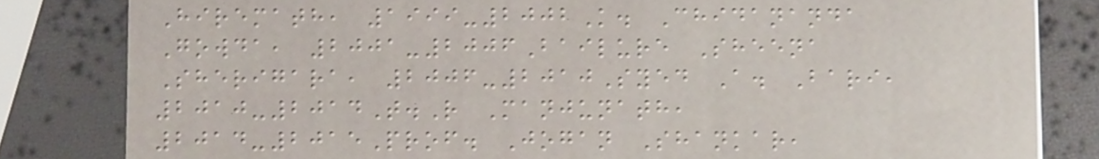Hiremath, 1999-2002K. Chidananda
Gowda, 2001-2006Bailure Sheena
Sherigara, 2006-2010Syed A. Bari,
2010-2014T.R Manjunath,
2014-2015Prof. Jogan Shankar,
